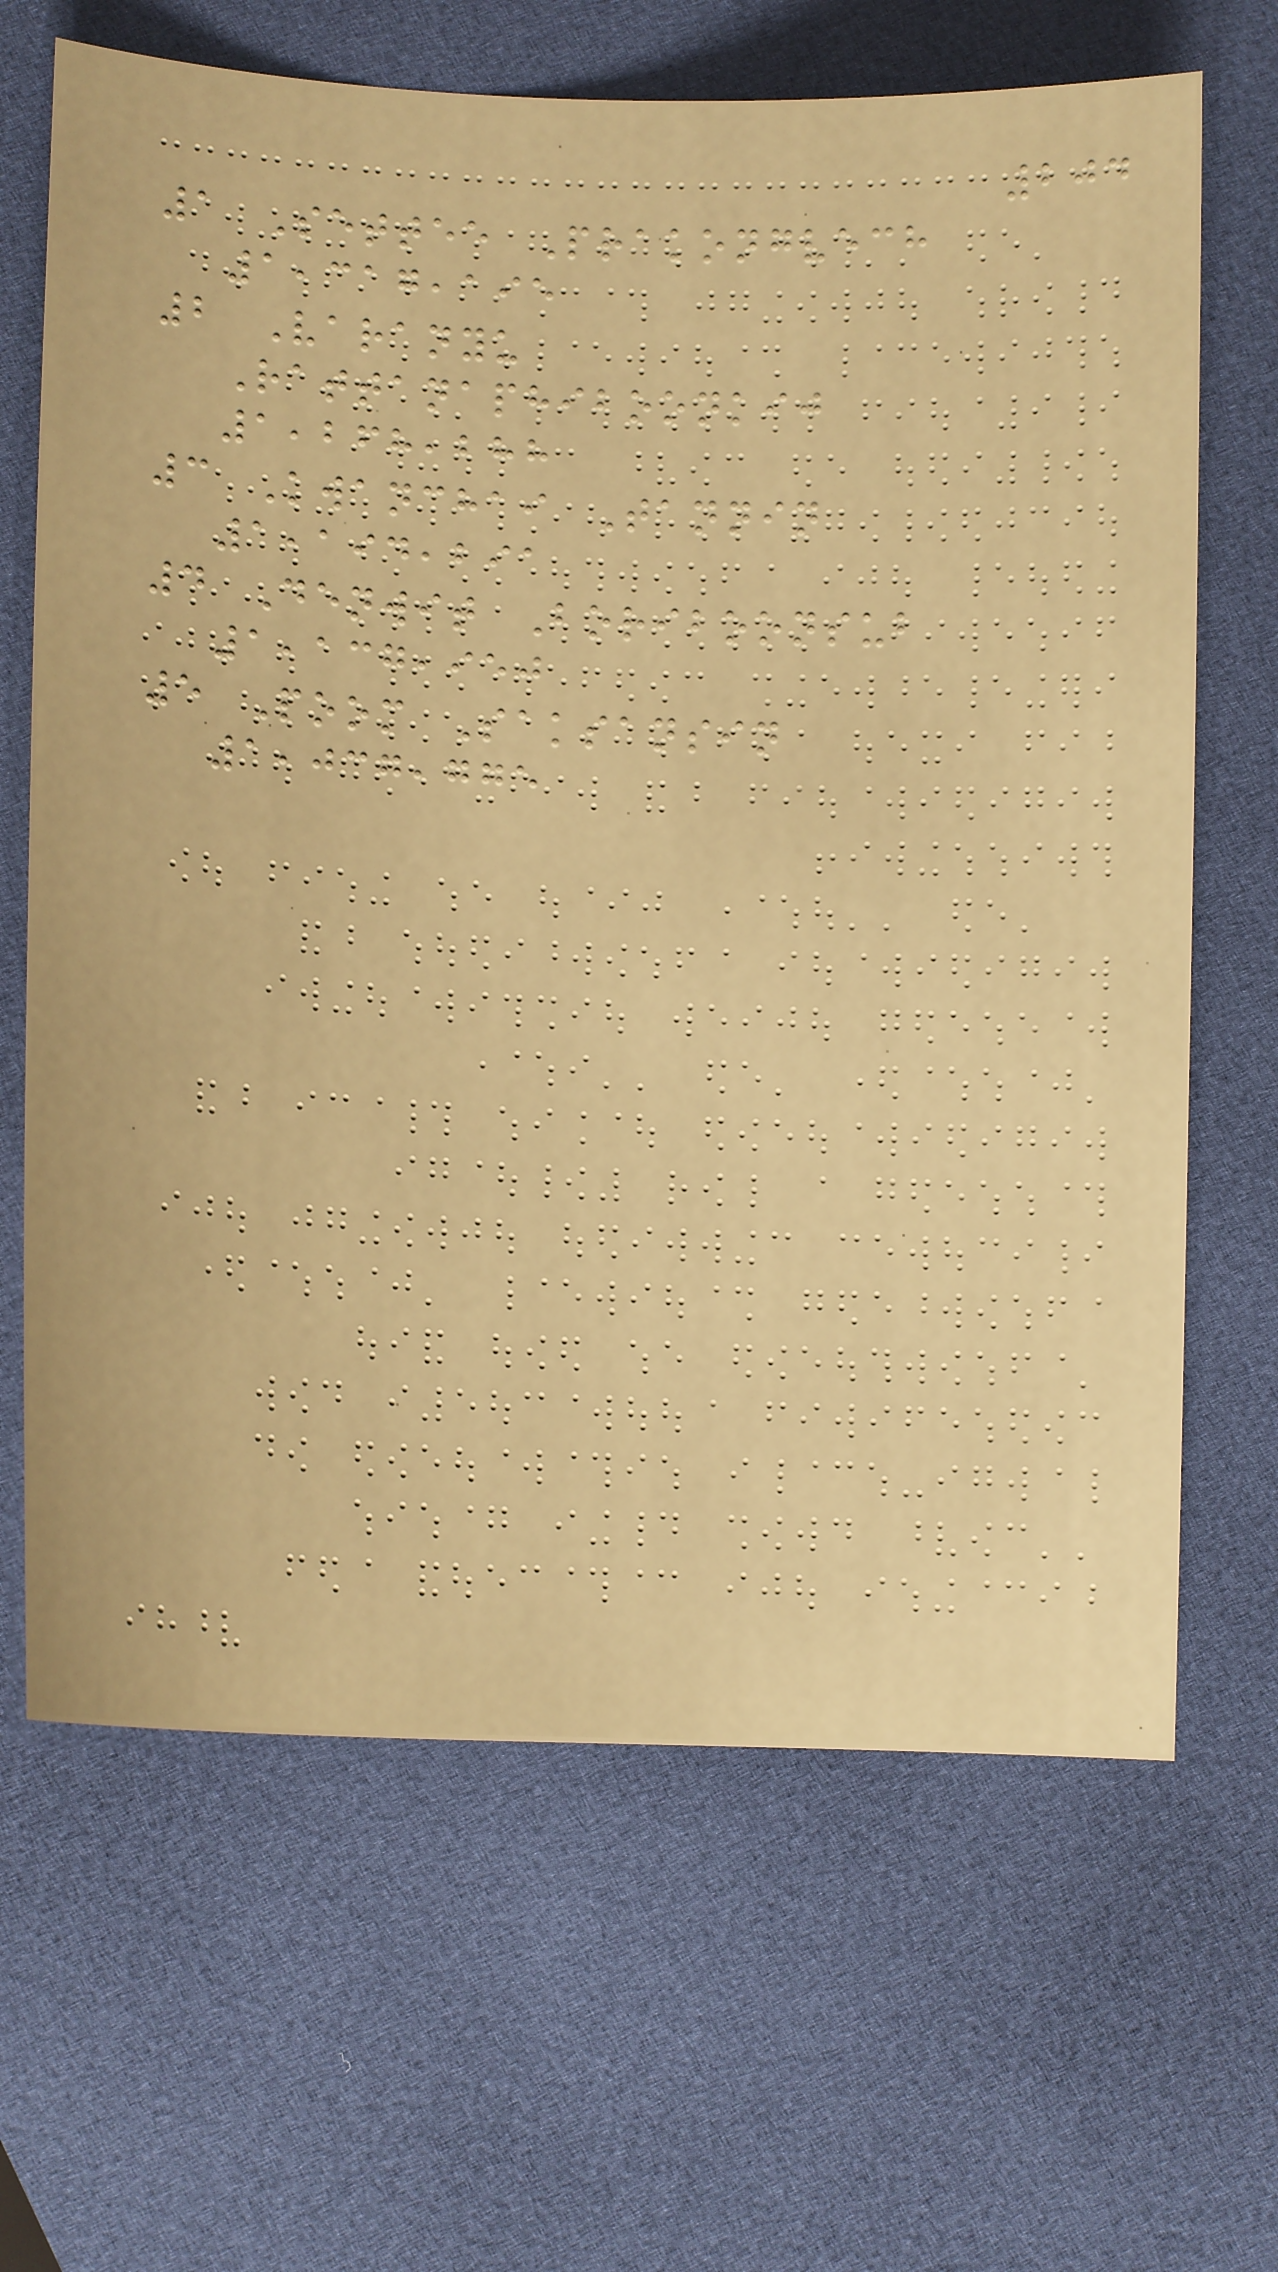204
1 Settee Prakongvech
1,317,195
2 Varanyu
Rattanaphiboonkij
1,268,288
3 Kwanchai Tannin
1,194,291
4 Denwit Boriboonsub
1,137,950
5 Poom Saksansin
1,037,775
